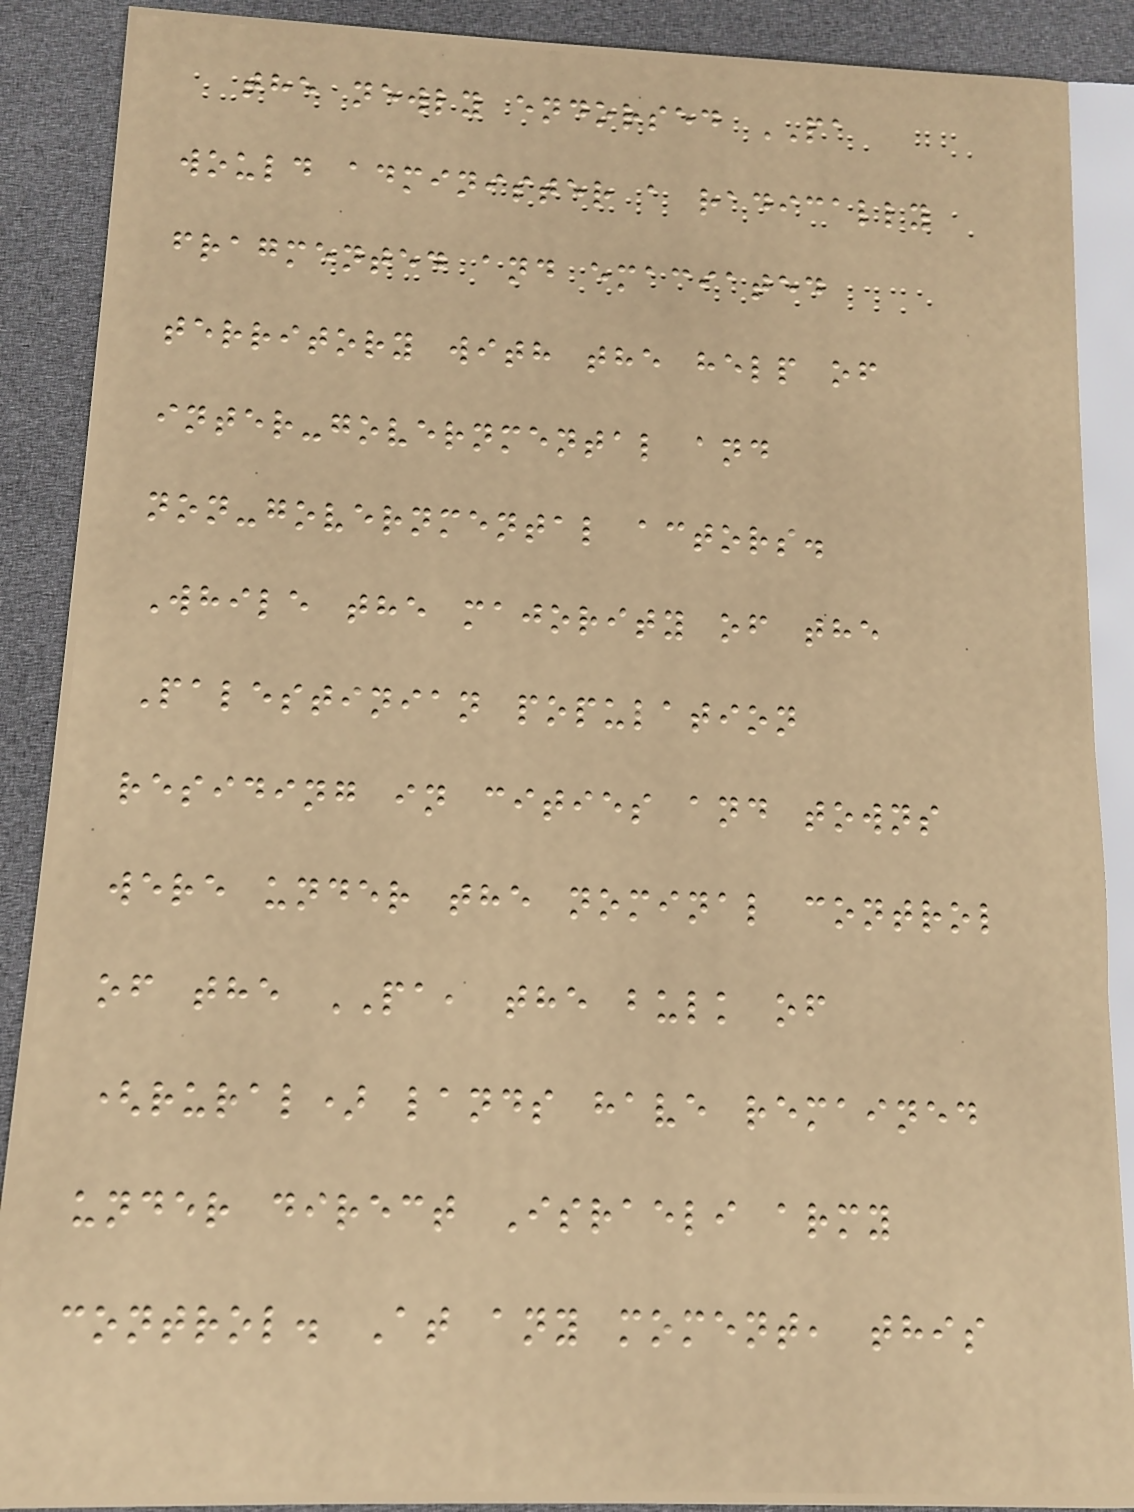the newly endorsed PA
would administer a radically
fragmented and emaciated
territory with the help of
inter-governmental and
non-governmental actors.
While the majority of the
Palestinian population
residing in cities and towns
were under the nominal control
of the PA, the bulk of
(rural) lands have remained
under direct Israeli army
control. At any moment, this
